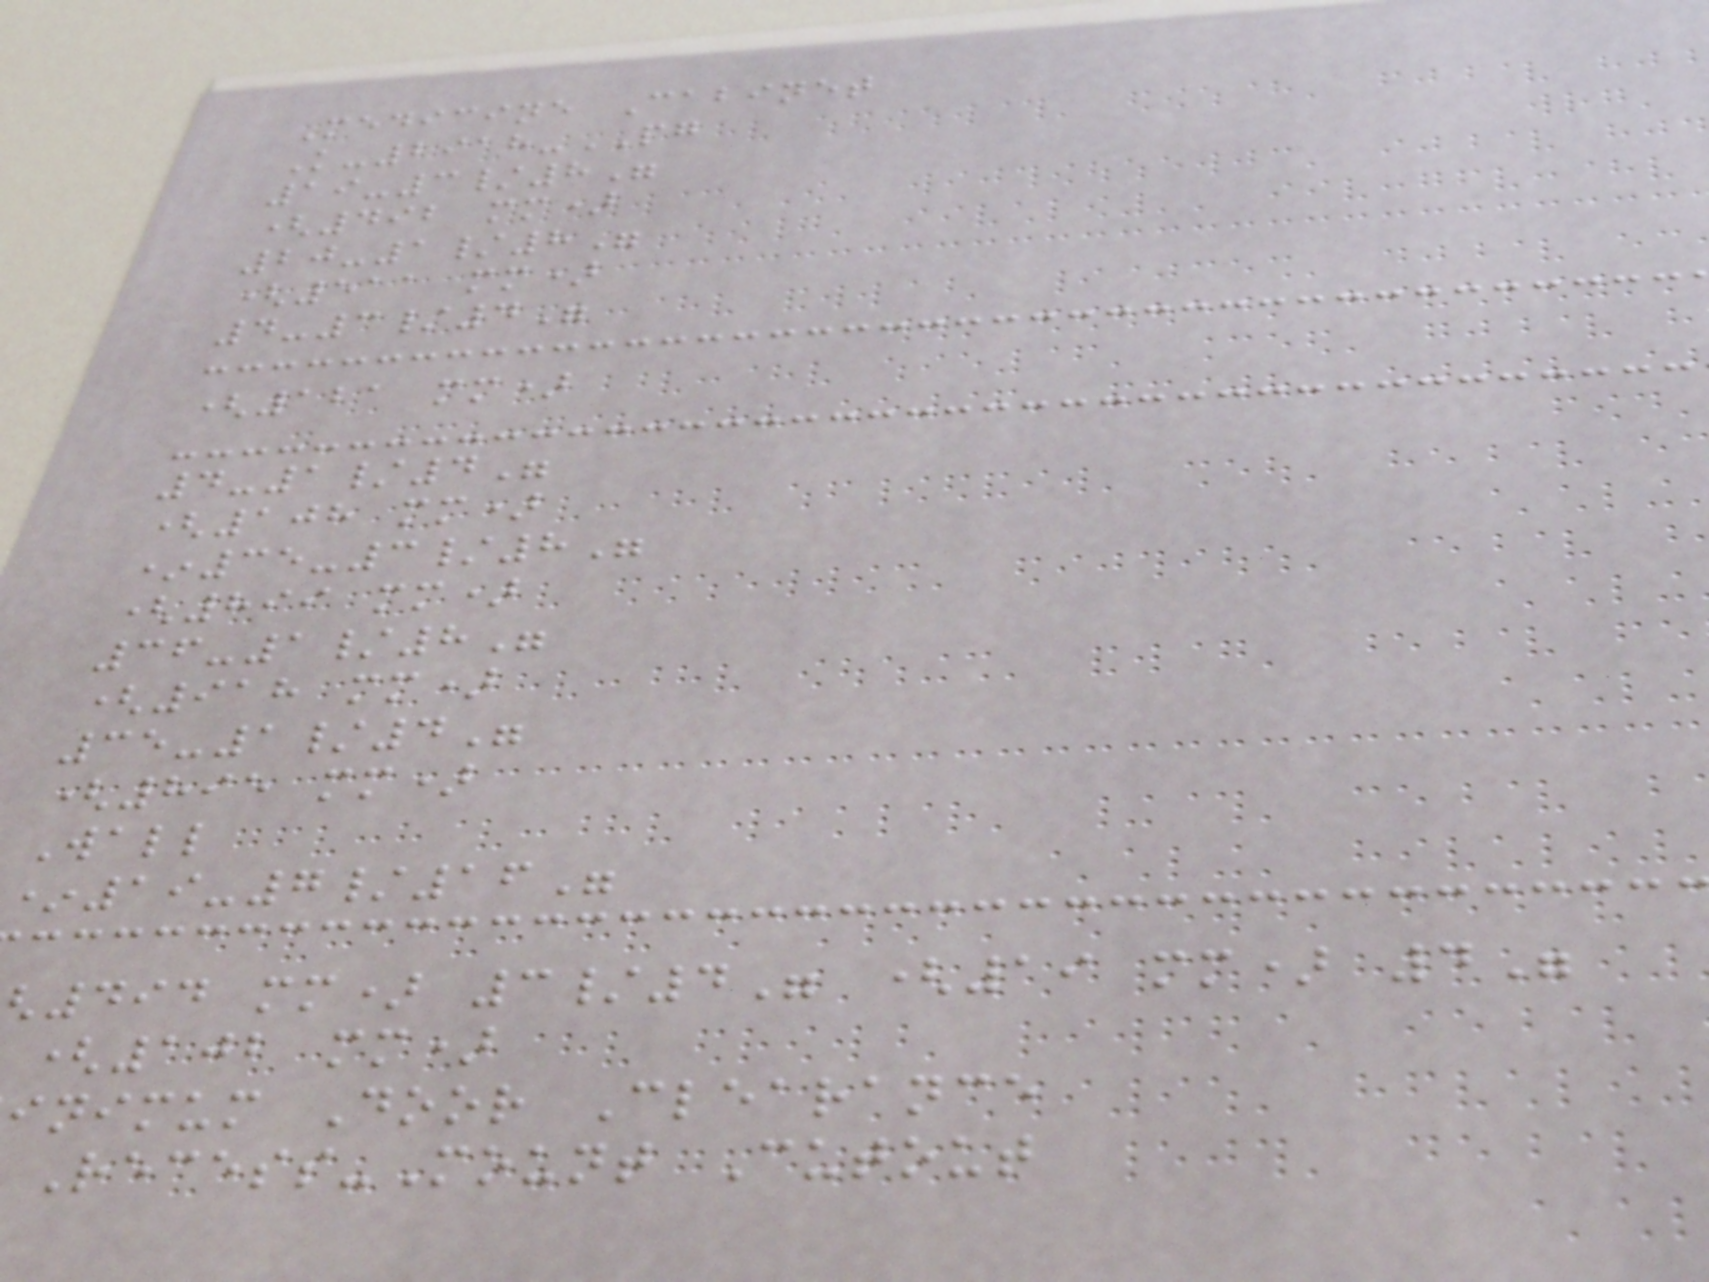Medicine Cabinet
K-2918-PG
19-3/8"
(492 mm)
20-1/8"
(511 mm)
4-3/4"
(121 mm)
4-1/4"
(108 mm)
*35-3/8"
(899 mm)
36-1/8"
(918 mm)
35-1/4"
(895 mm)
Wall
*19-7/16"
494 mm) 3/4" (19 mm) 4"
(102 mm)
inimum Door Clearance
Recess-Mount Cutout
